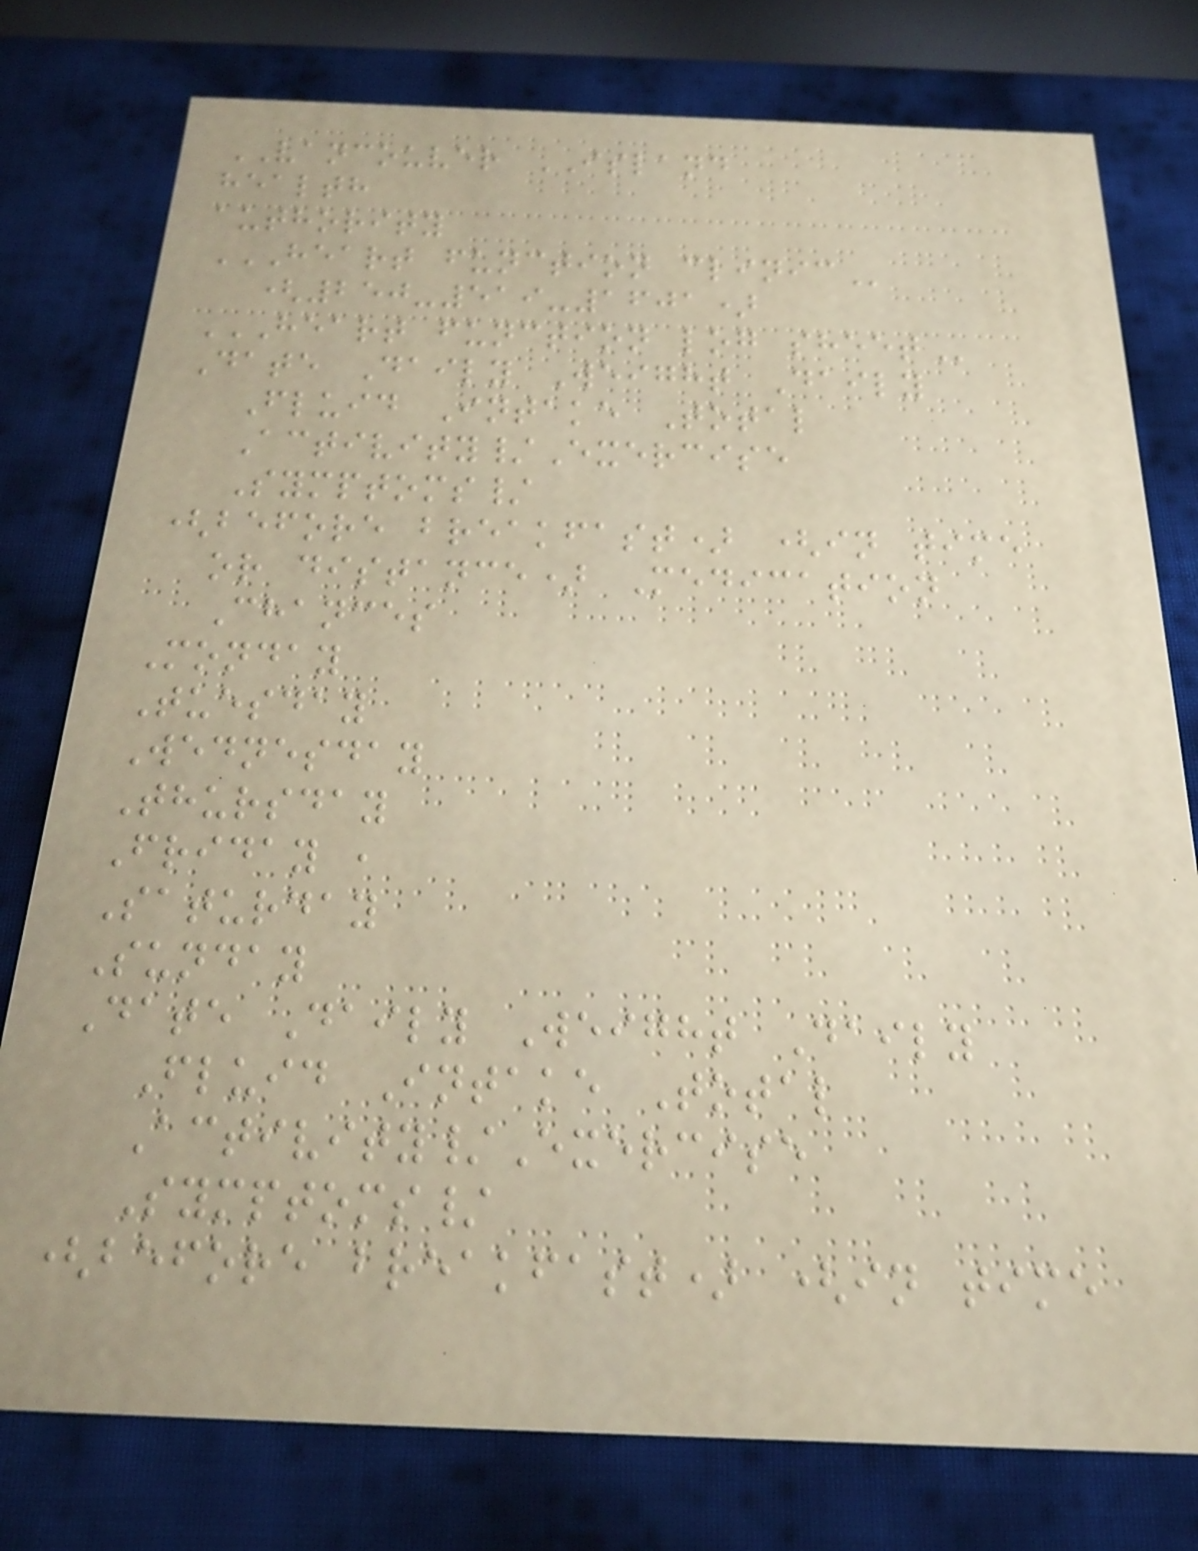VANCOUVER ISLAND
health
authority
HEART FUNCTION CLINIC
(250-519-1601)
HEART FUNCTION LOG SHEET
Date Daily Weight Daily
Fluid Intake Total
Activity/Exercise
Symptoms/
(before breakfast) (in time
or distance) Medication
Chances
Monday
Tuesday
Wednesday
Thursday
Friday ,
Saturday
Sunday
Date Daily Weight Daily
Fluid Intake Total
Activity/Exercise
Symptoms/
(before breakfast) (in time
